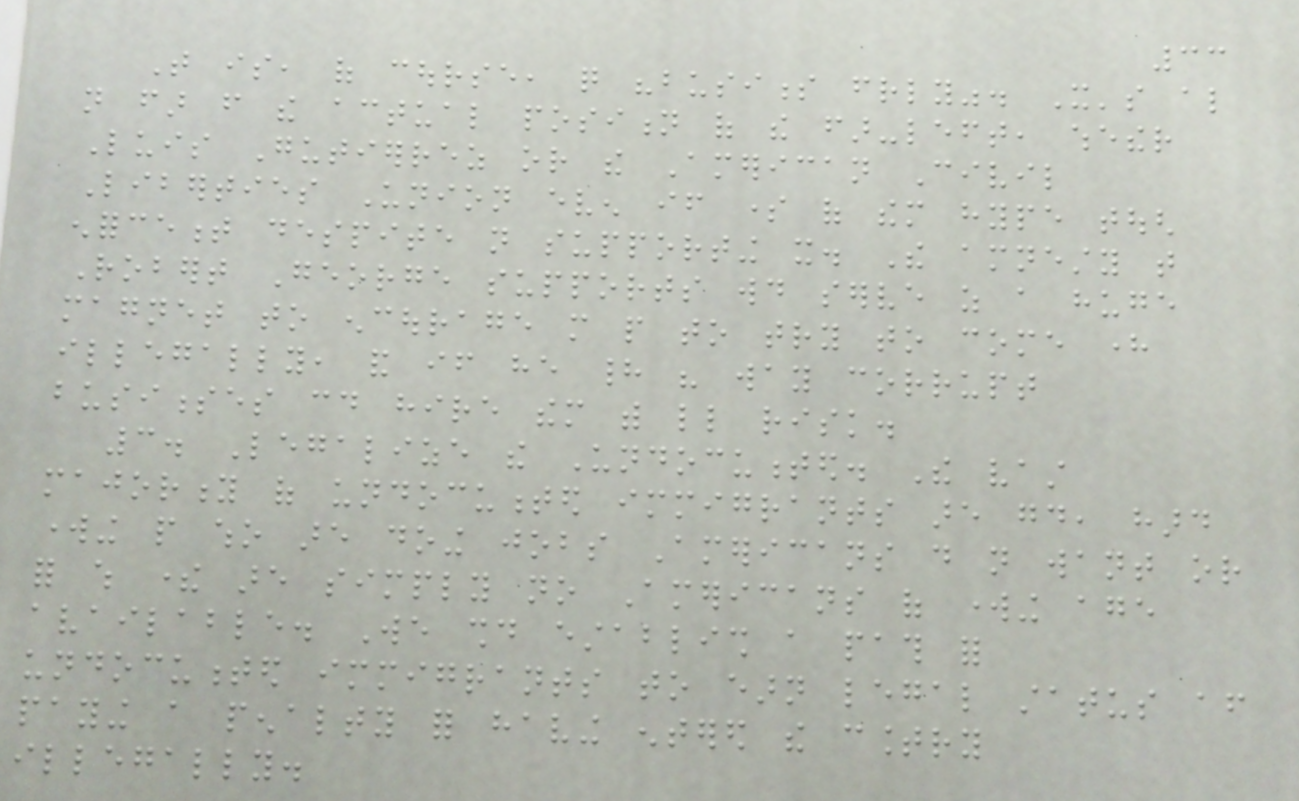33
That is, of course, quite "business friendly". It's also
not far from the actual position of the far-left, whether
Luis Gutierrez or the American Civil
Liberties Union even if some of them hype tough
enforcement despite not supporting it. The amnesty that
Robert George supports would serve as a huge
magnet to encourage more people to try to come here
illegally, and if he had his way corrupt
businesses could hire them with little risk.
3. Legalize the Undocumented. The vast
majority of undocumented immigrants are good, hard
working people who are doing jobs Americans do not want or
for which there are simply no Americans of working age
available. We should establish a path for
undocumented immigrants to earn legal status after
paying a penalty for having entered the country
illegally.
